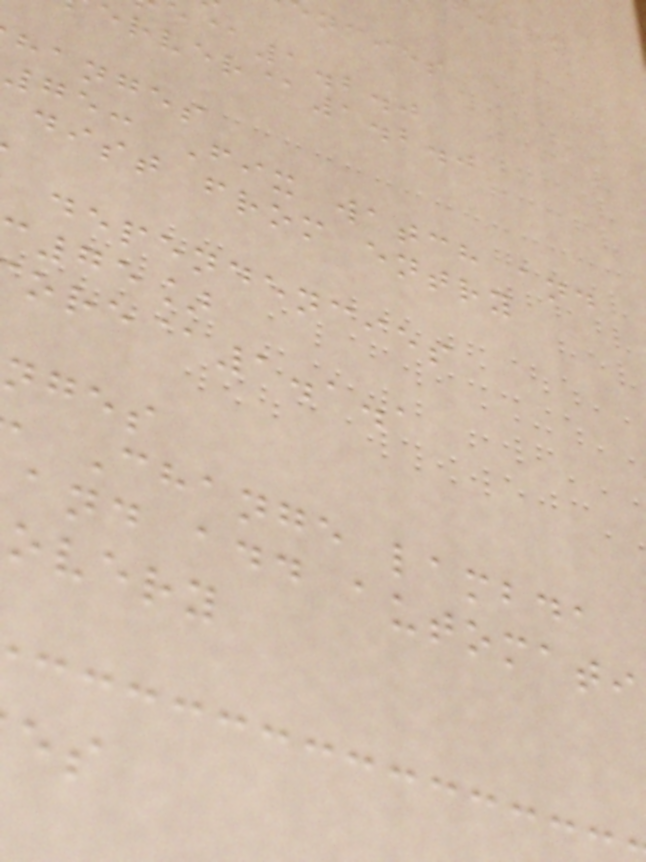e@1.2.0
erver@1.2.0
hanges
75: Fix watch and
dist from entry
dependencies
75]
ore@1.1.1
nges
Change lambda
and add automati
overy
